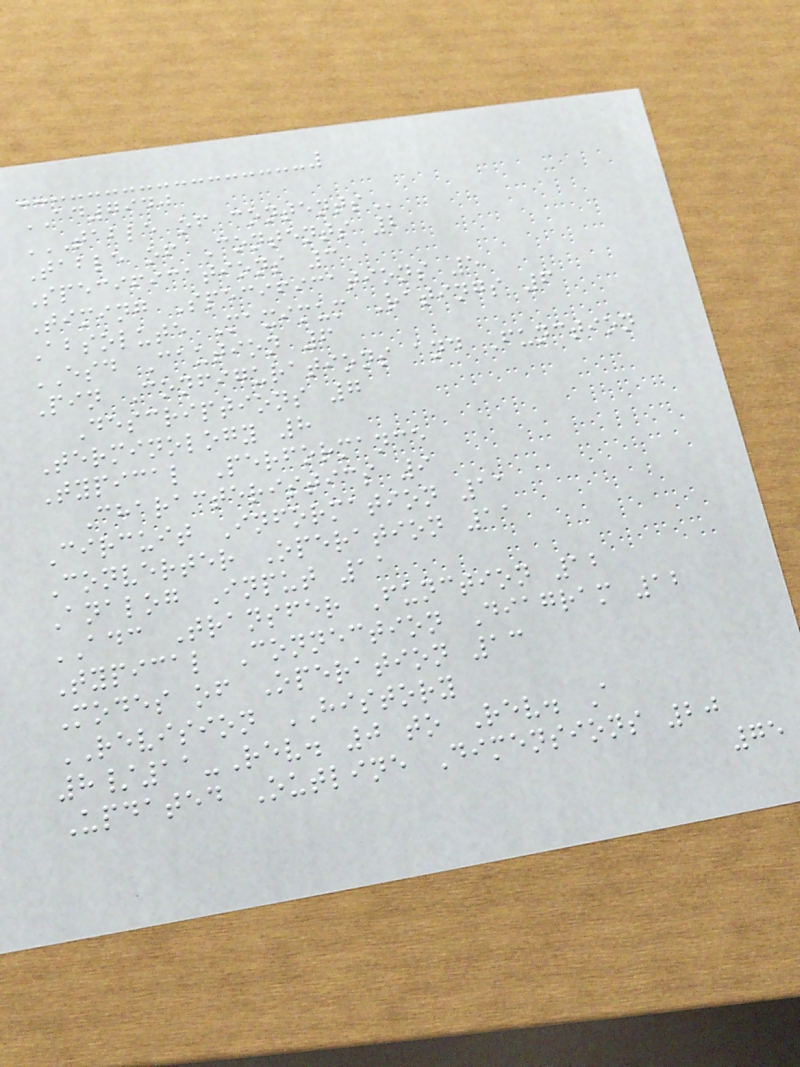AD7940
TABLE OF CONTENTS
Table of Contents 2
Specifications 3
Timing Specifications 5
Absolute Maximum Ratings 6
ESD Caution 6
Pin Configurations and Function
Descriptions 7
Terminology 8
Typical Performance
Characteristics 9
Circuit Information 11
Converter Operation 11
Analog Input 11
ADC Transfer Function 12
Typical Connection Diagram 12
Modes of Operation 13
REVISION HISTORY
8/11-Rev. 0 to Rev. A
Updated Outline Dimensions 20
75
